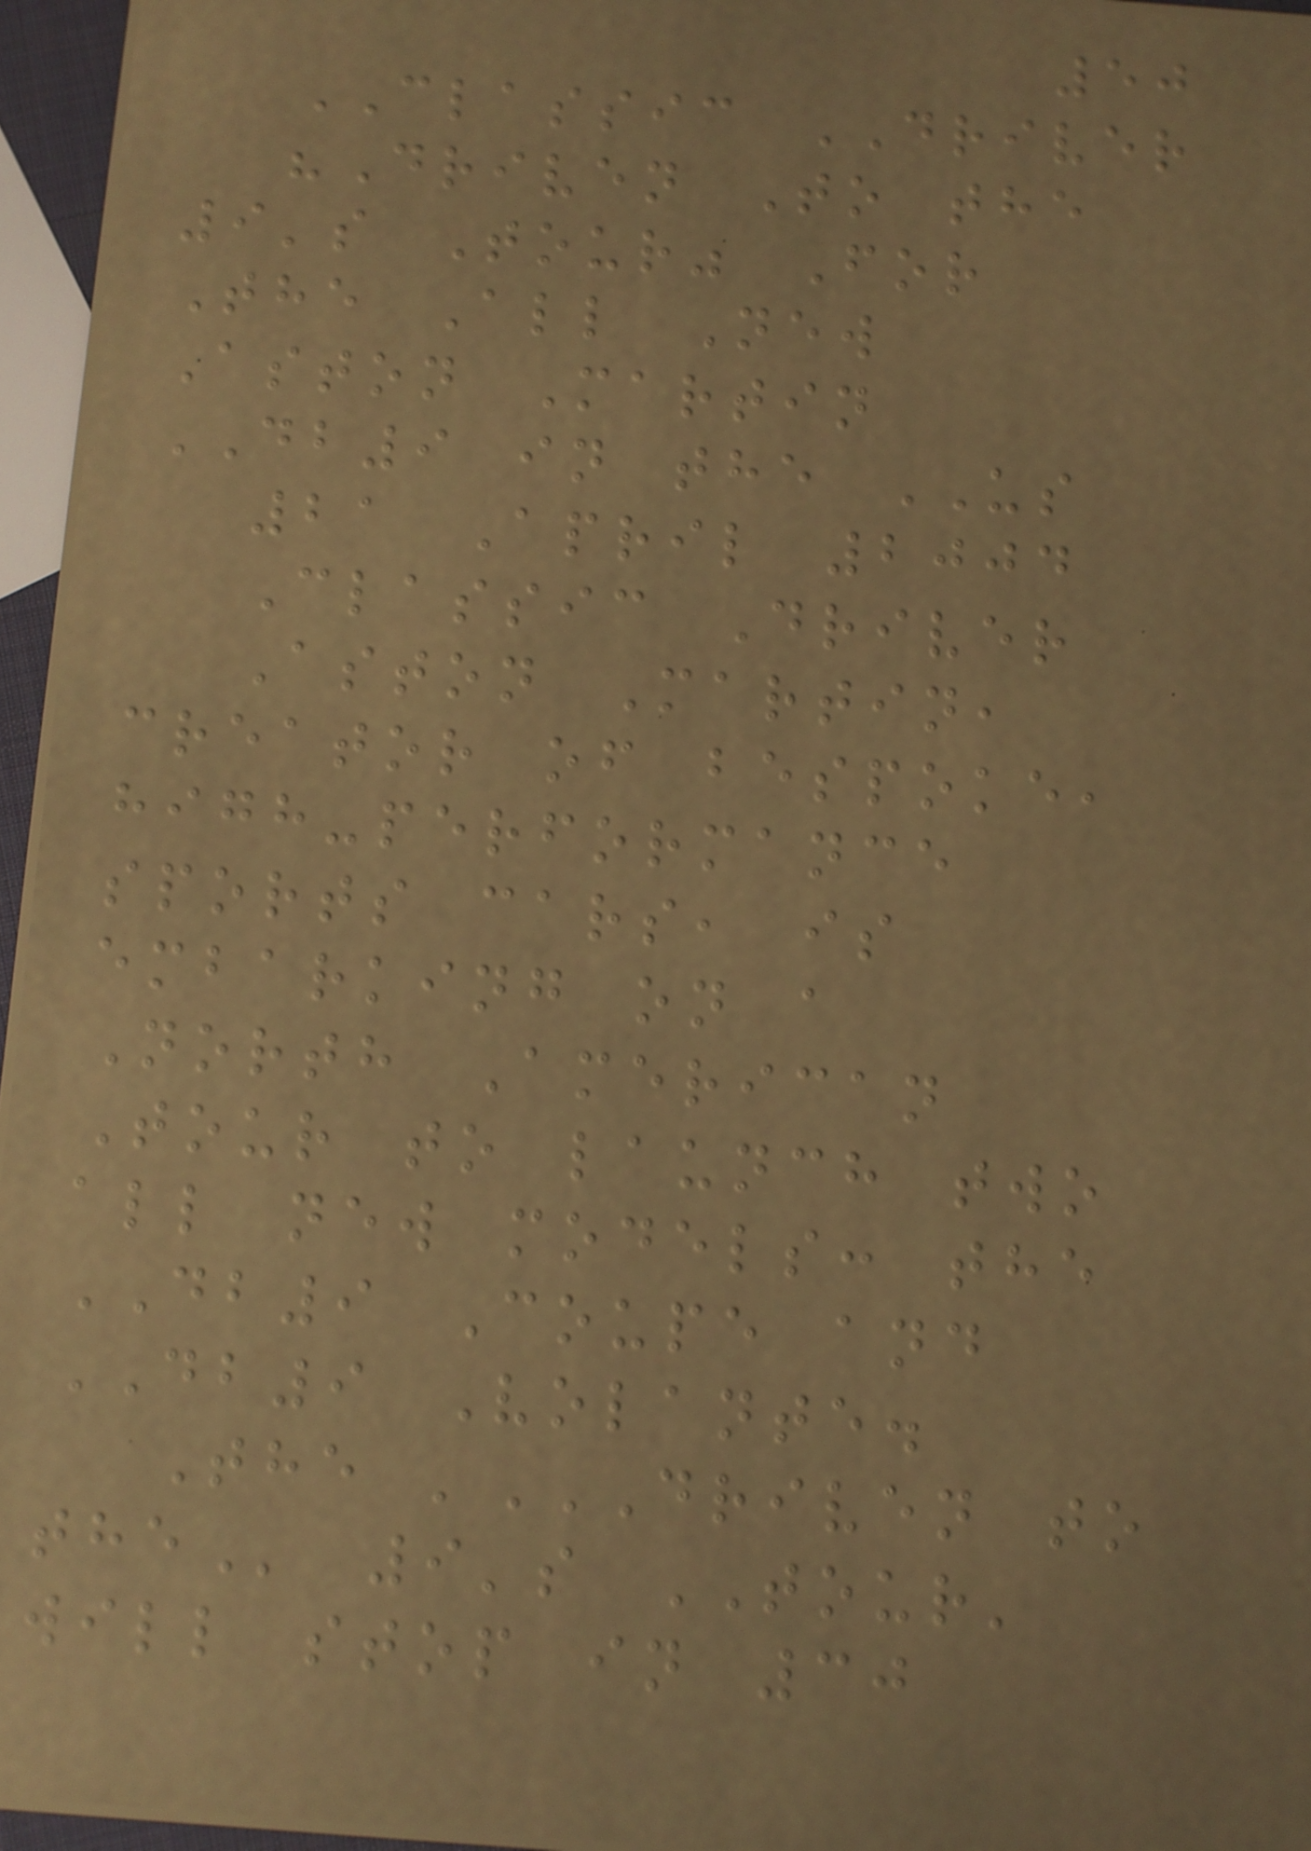50
CLASSIC DRIVER
"Driven To the
9's Tour" For
The All New
Aston Martin
DB9 in the US
21 April 2004
Classic Driver
Aston Martin,
creator of bespoke,
high-performance
sports cars, is
embarking on a
North American
Tour to launch two
all new models: the
DB9 Coupe and
DB9 Volante.
The 'DRIVEN TO
THE 9's TOUR'
will stop in 30
